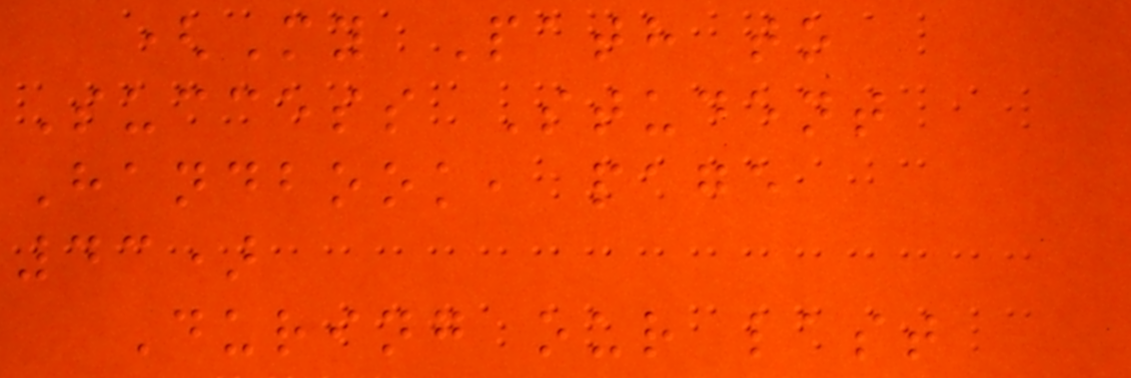(My Path to
Success Student
Handbook, page
43)
During our last
